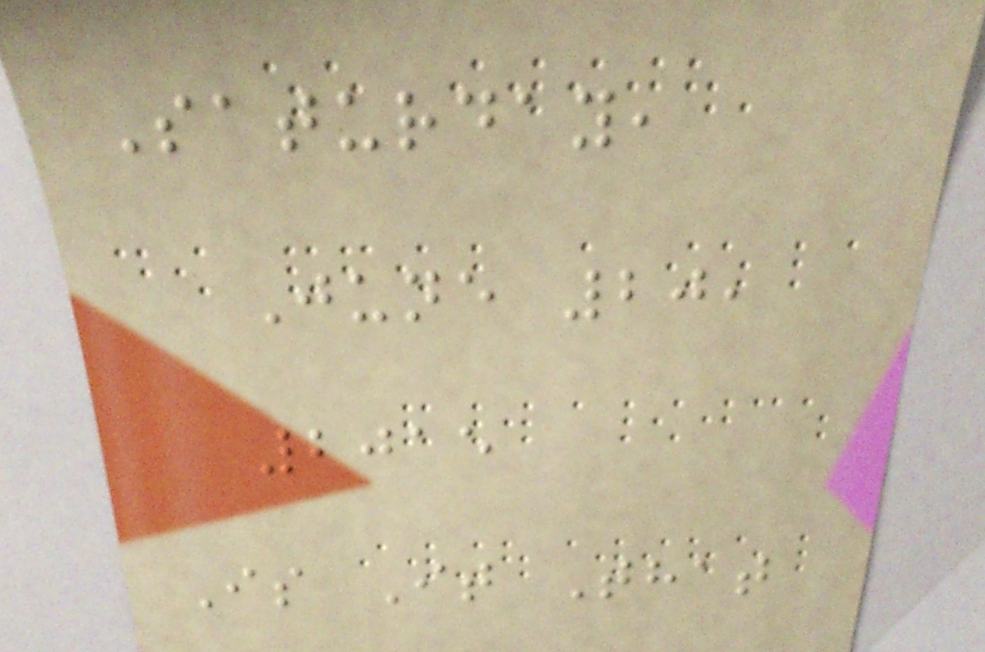Saturday,
June 20,
2015
Is It That
